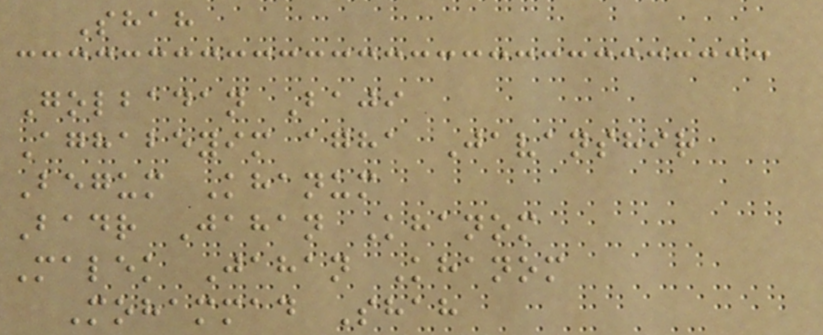Shah
Golbadan Baji
Aghabeyim agha Javanshir
Begum Khanum
Badr Jahan Khanom
Malek Jahan Khanom
Mohammad Shah
